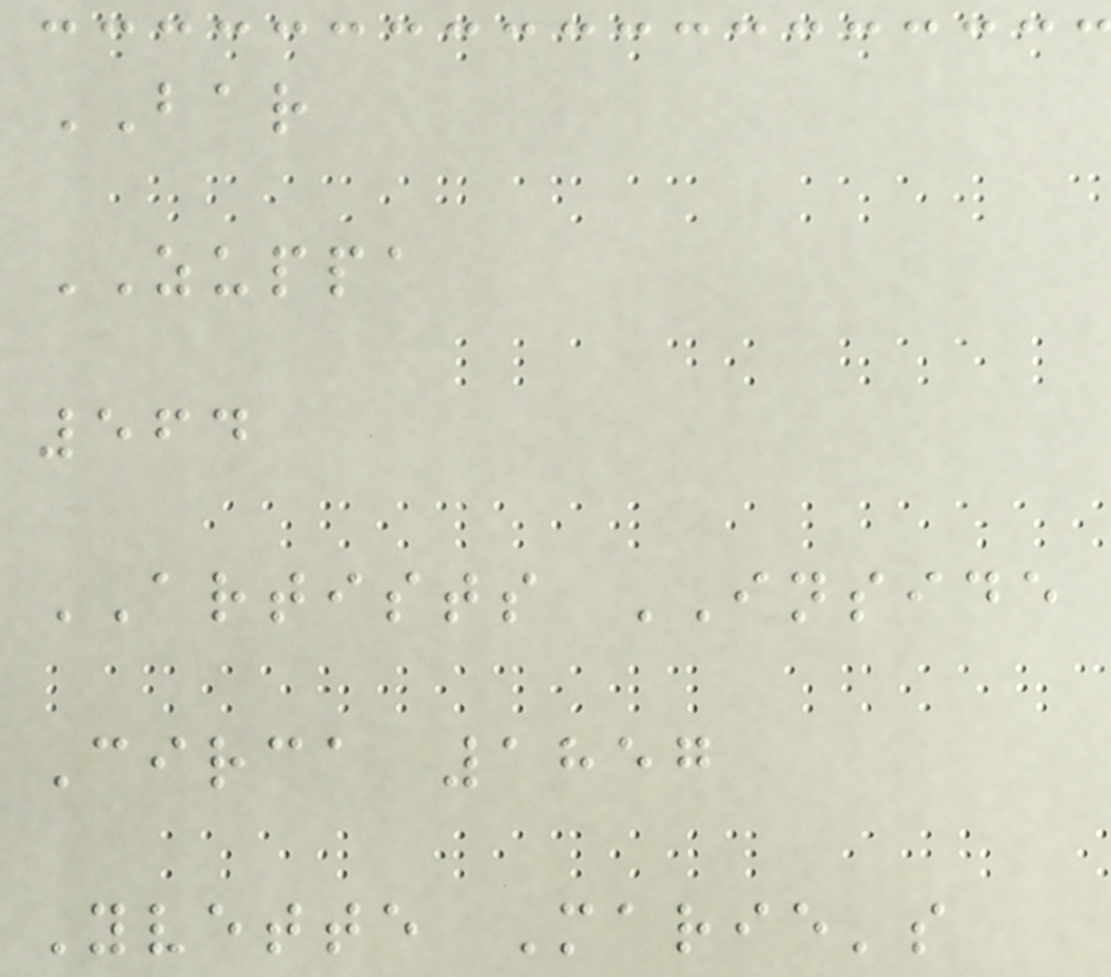BAR
ZUPPA
564
ARTISTS INSIDE
Circa 1857
Yvette Marie's
